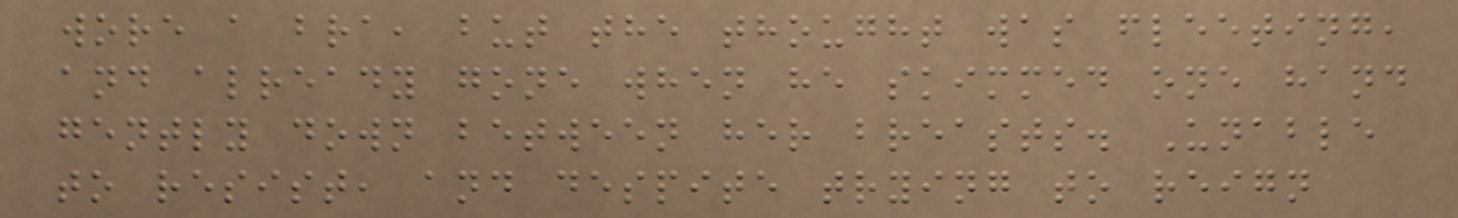wore a bra, but the thought was fleeting,
and already gone when he skimmed one hand
gently down between her breasts. Unable
to resist, and despite trying to reign
